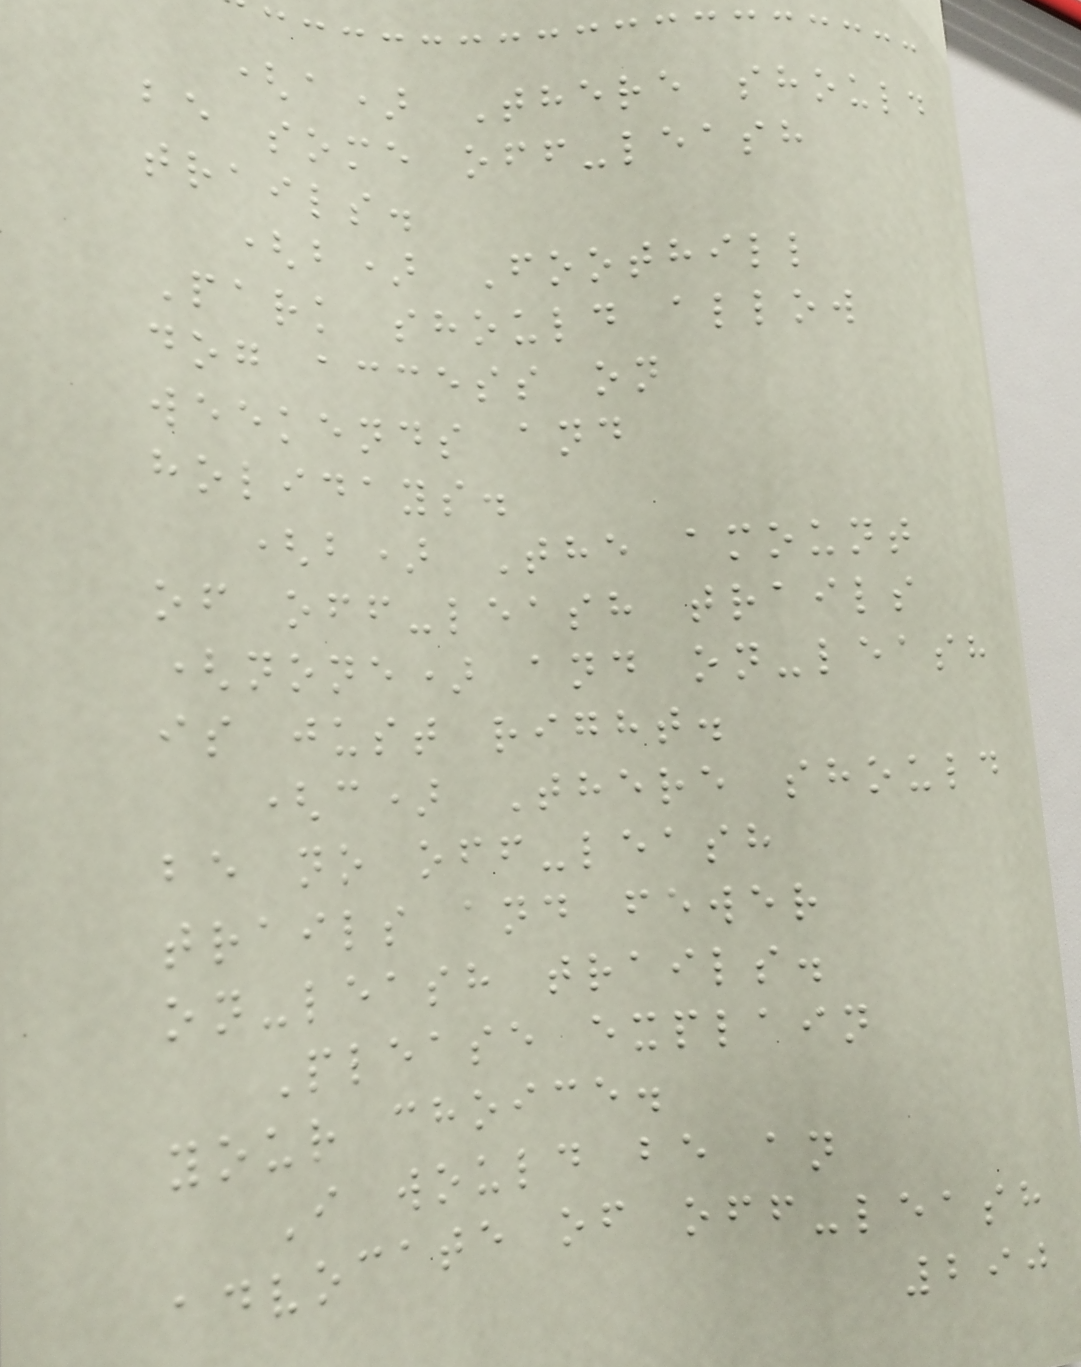(a) There should
be some off-leash
trails.
(b) Foothill
Park should allow
dog access on
weekends and
holidays.
(b) The amount
of off-leash trails
(none) and on-leash
is just right.
(c) There should
be no off-leash
trails and fewer
on-leash trails.
Please explain
your choice.
I would be an
advocate of off-leash
290
